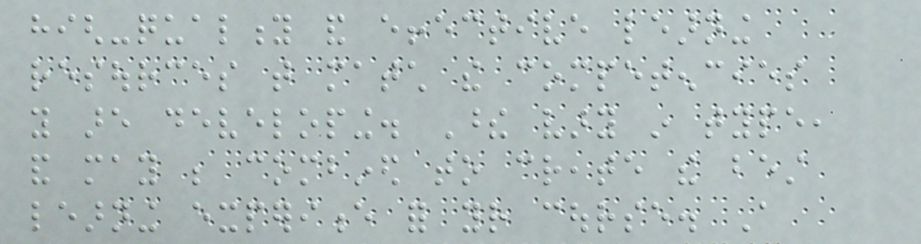high-quality and effective learning
resources that match the competencies
you are developing. These vary in type,
and may be combined to create the best
learning experience for your course. A
